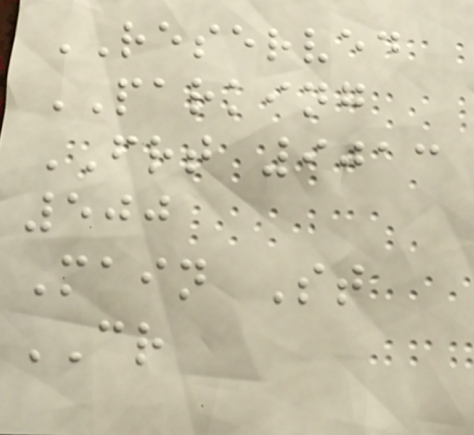RESERVED
PARKING
FRT 9013
500
Main St
CR
